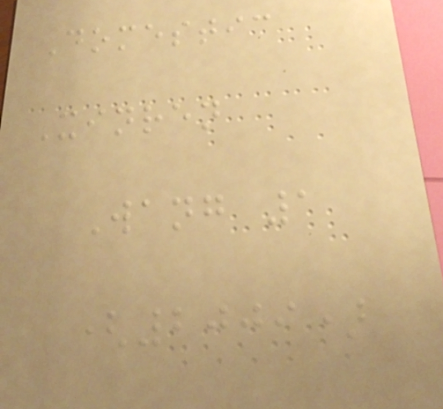Domestic
Xinren
Wang 1
(2009)
